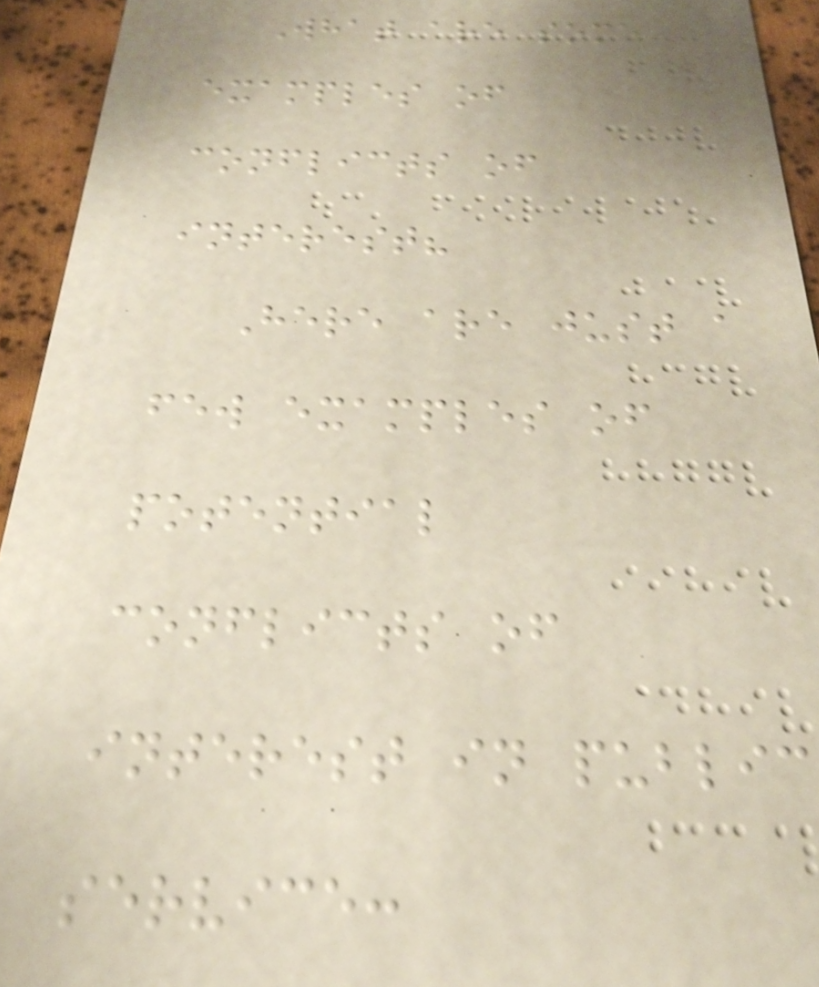What are some
examples of
conflicts of
interest?
Here are just a
few examples of
potential
conflicts of
interest in public
service:
